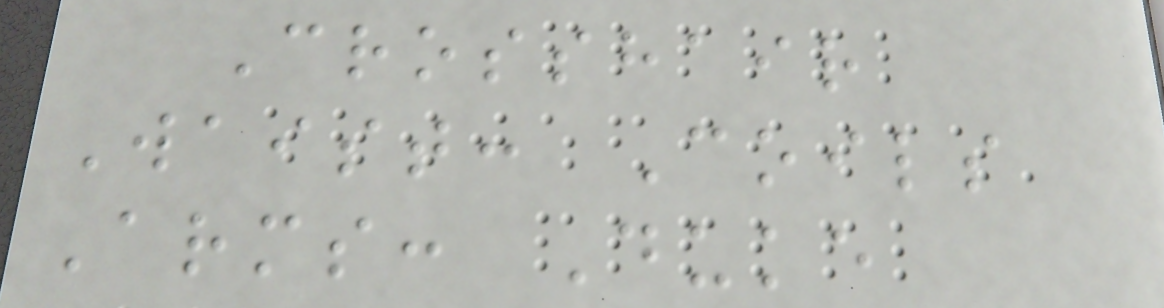Crosshair
Waist: Coils
Arms: Duke
